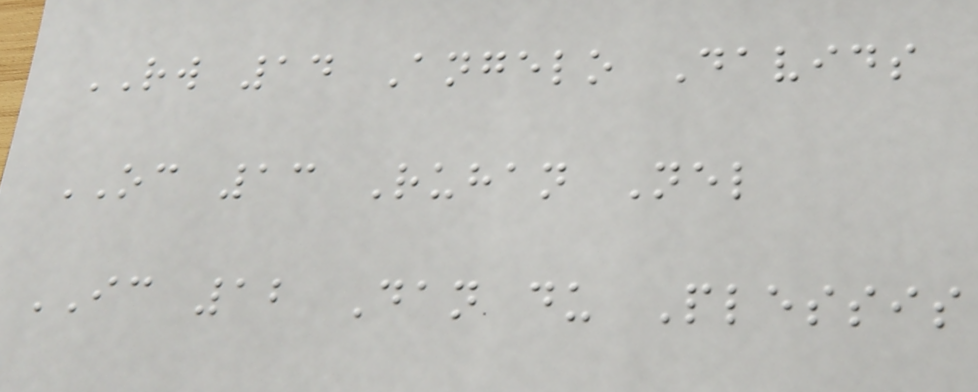RW 14 Angelo Davids
OC 13 Ruhan Nel
IC 12 Dan du Plessis
